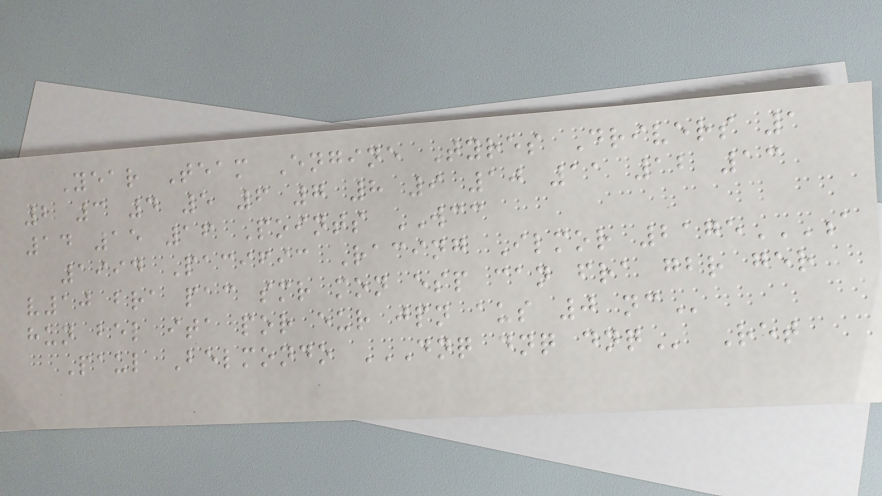Year Team Engine Tyres Drivers 1
2 3 4 5 6 7 8 9 10 11 12 13
14 15 16 Points WCC
1994 Pacific Racing Ilmor 2175A
V10 BRA PAC SMR MON ESP CAN FRA GBR GER
HUN BEL ITA POR EUR JPN AUS 0 NC
Paul Belmondo DNQ DNQ DNQ Ret
